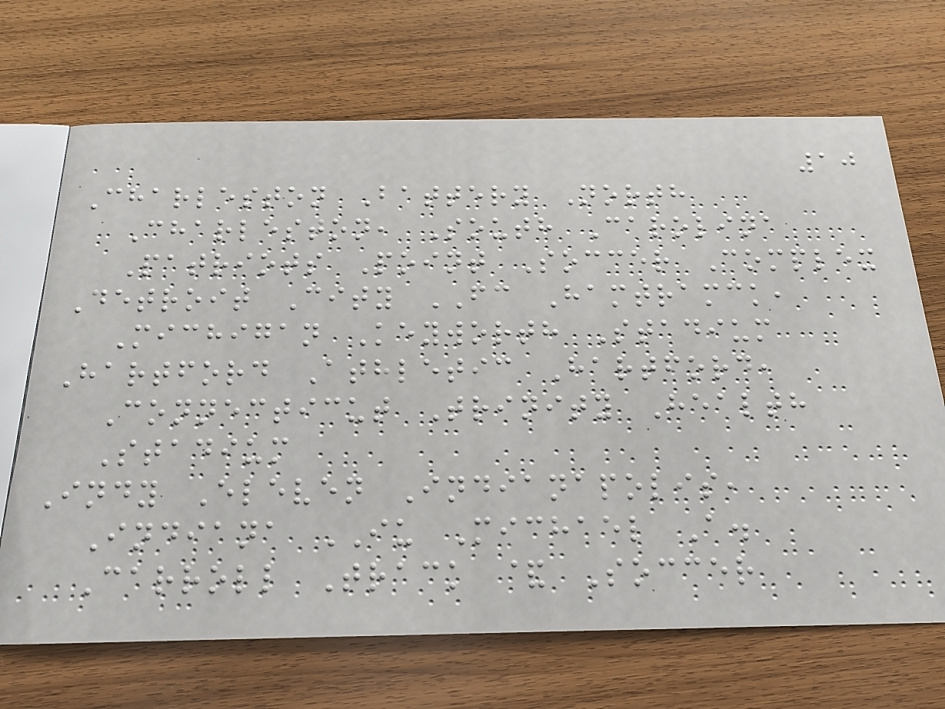10
Charleston Battery North
Charleston, South Carolina
Patriots Point Soccer Complex
Detroit City FC Hamtramck,
Michigan Keyworth Stadium
Hartford Athletic Hartford,
Connecticut Trinity Health
Stadium
Indy Eleven Indianapolis,
Indiana IU Michael A.
Carroll Track & Soccer
